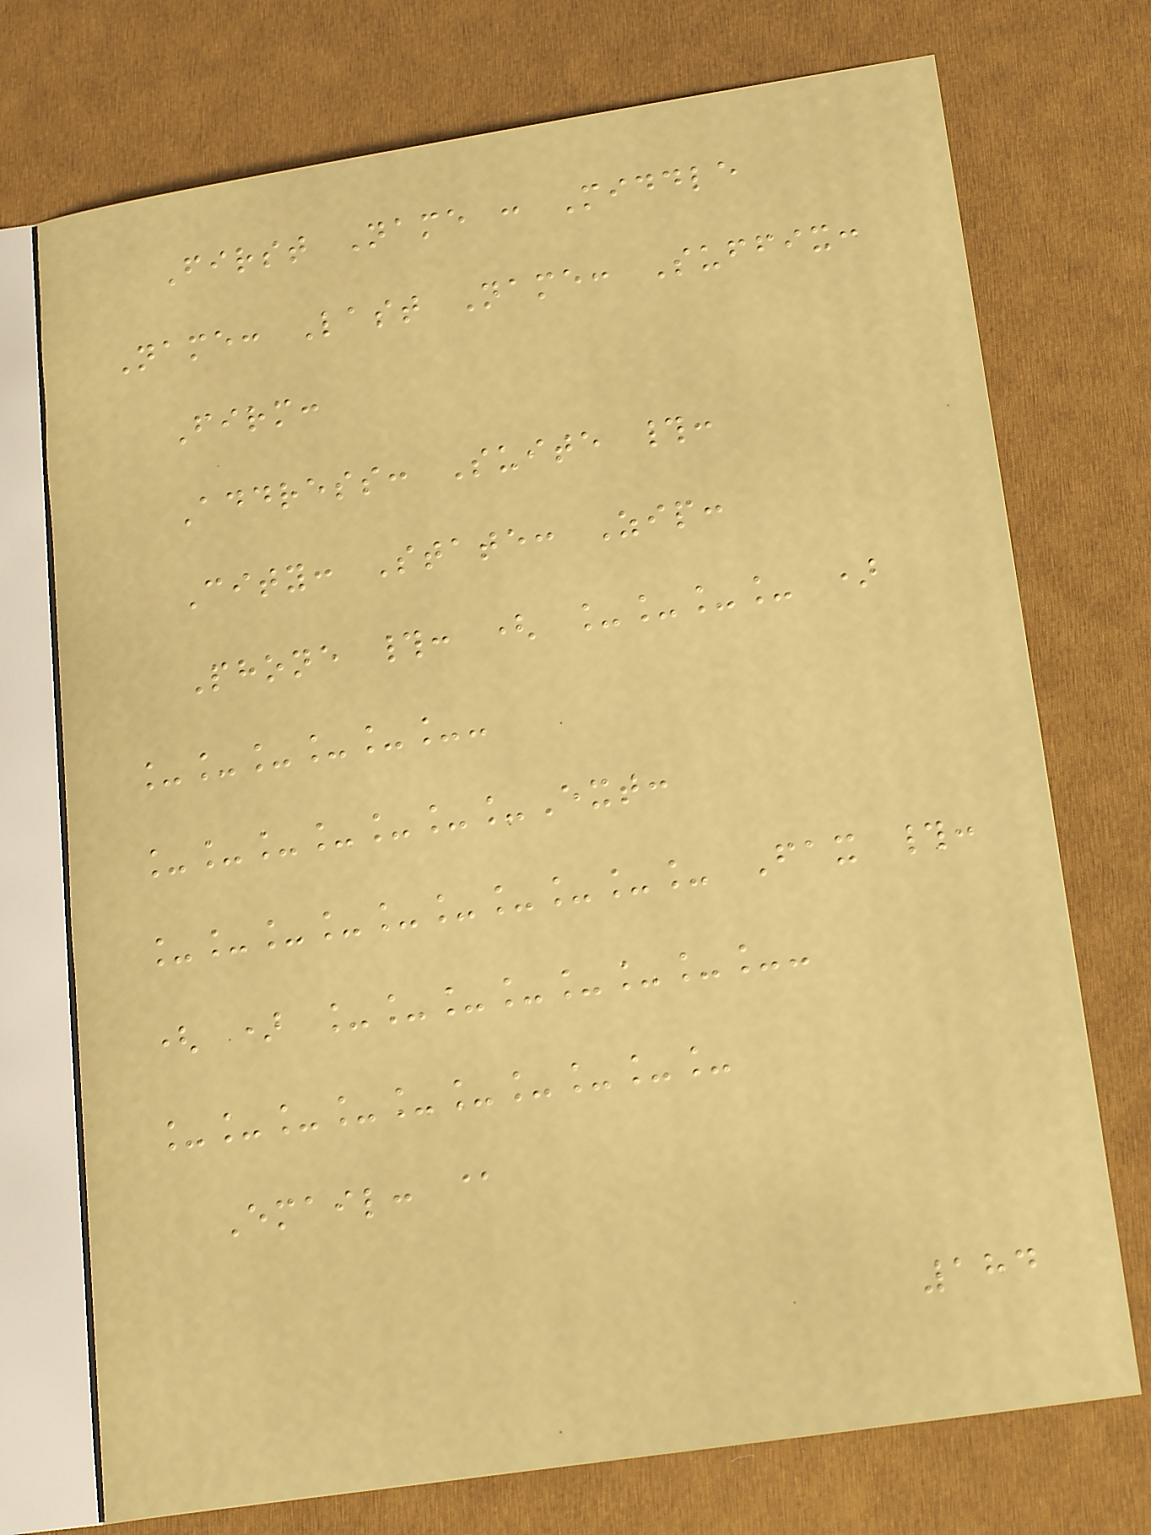First Name : Middle
Name: Last Name: Suffix:
Firm:
Address: Suite #:
City: State: Zip:
Phone #: ( ____ )
______-
_______Ext:
__________ Fax #:
( ) ________-
__________
Email: @
184
